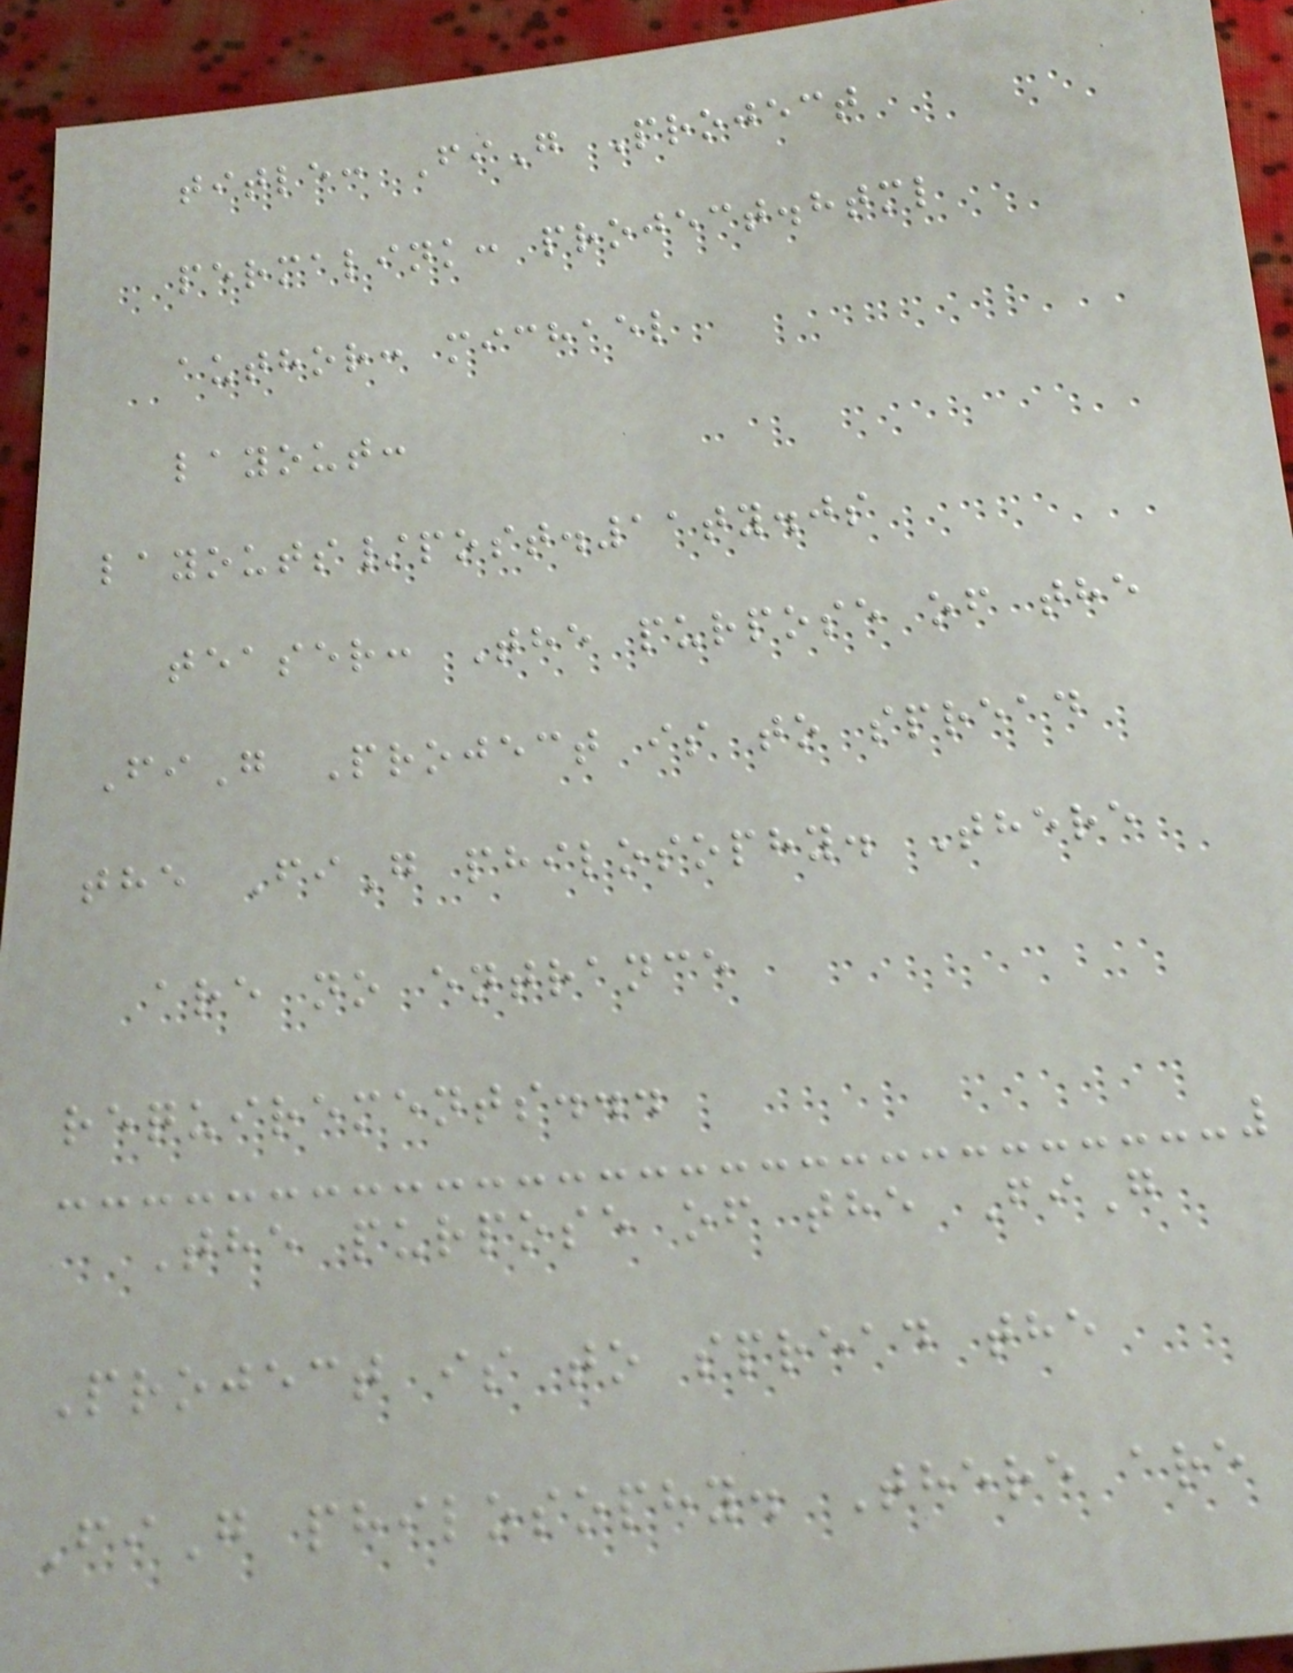title: FiG Project
permalink: project.html
author: michael
layout:
layouts/post.11ty.js
teaser: The purpose of the
FiG Project is to spread
the FiG philosophy. There
are no entrance
requirements...
The purpose of the FiG
Project is to spread the
FiG philosophy. There are
